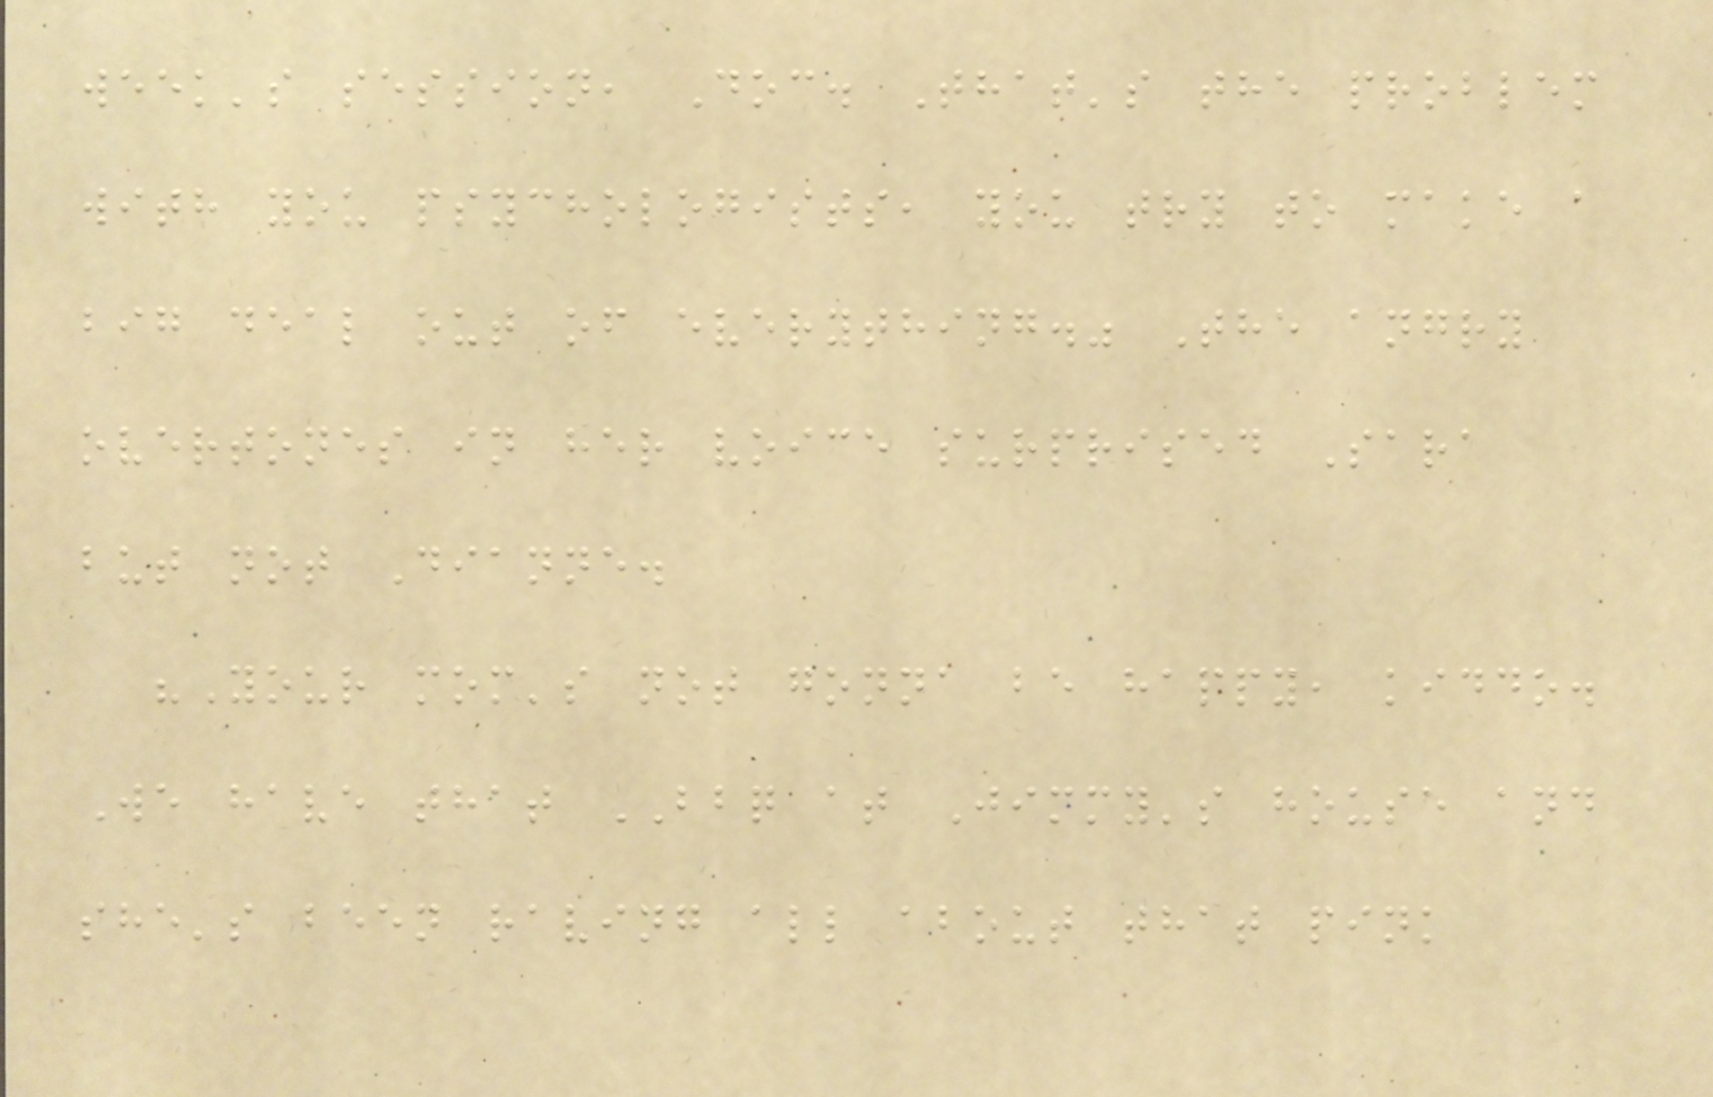week's session, Doc. That's the problem
with you psychologists, you try to make a
big deal out of everything." The angry
overtones in her voice surprised Sara
but not Dianne.
"Your mom's not gonna be happy, kiddo.
We have that BBQ at Jimmy's house and
she's been raving all about that pink
